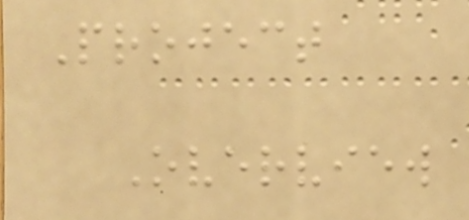Project
Overview
